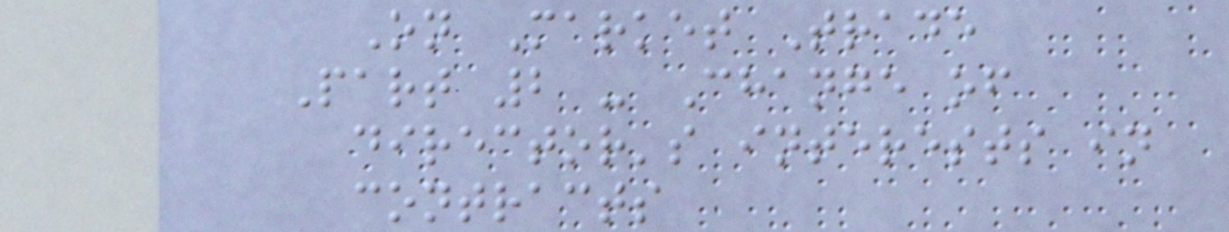On Market Trade
Part 2 - Change of
director's interests in
contracts
